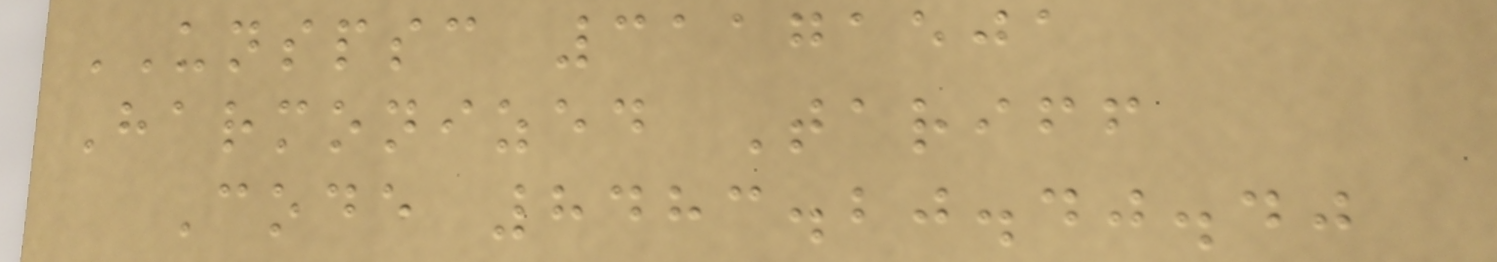UNSPSC 31171501
Harmonized Tariff
Code 8483.20.40.40
